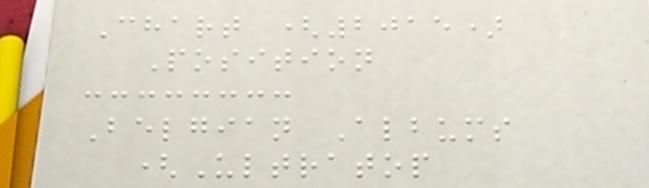Chart (2015)
Position
Belgian Albums
(Ultratop
